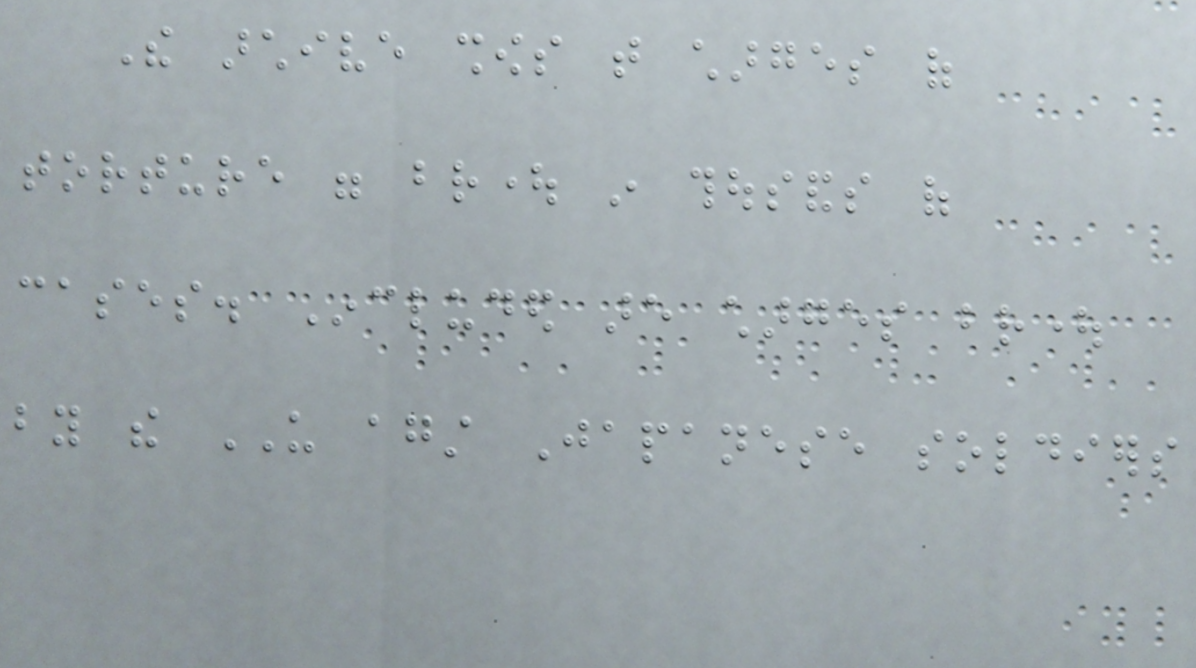The archive shows that charges of
torture were brought in thousands of
cases. Included are charges brought
by the US against Japanese soldiers
